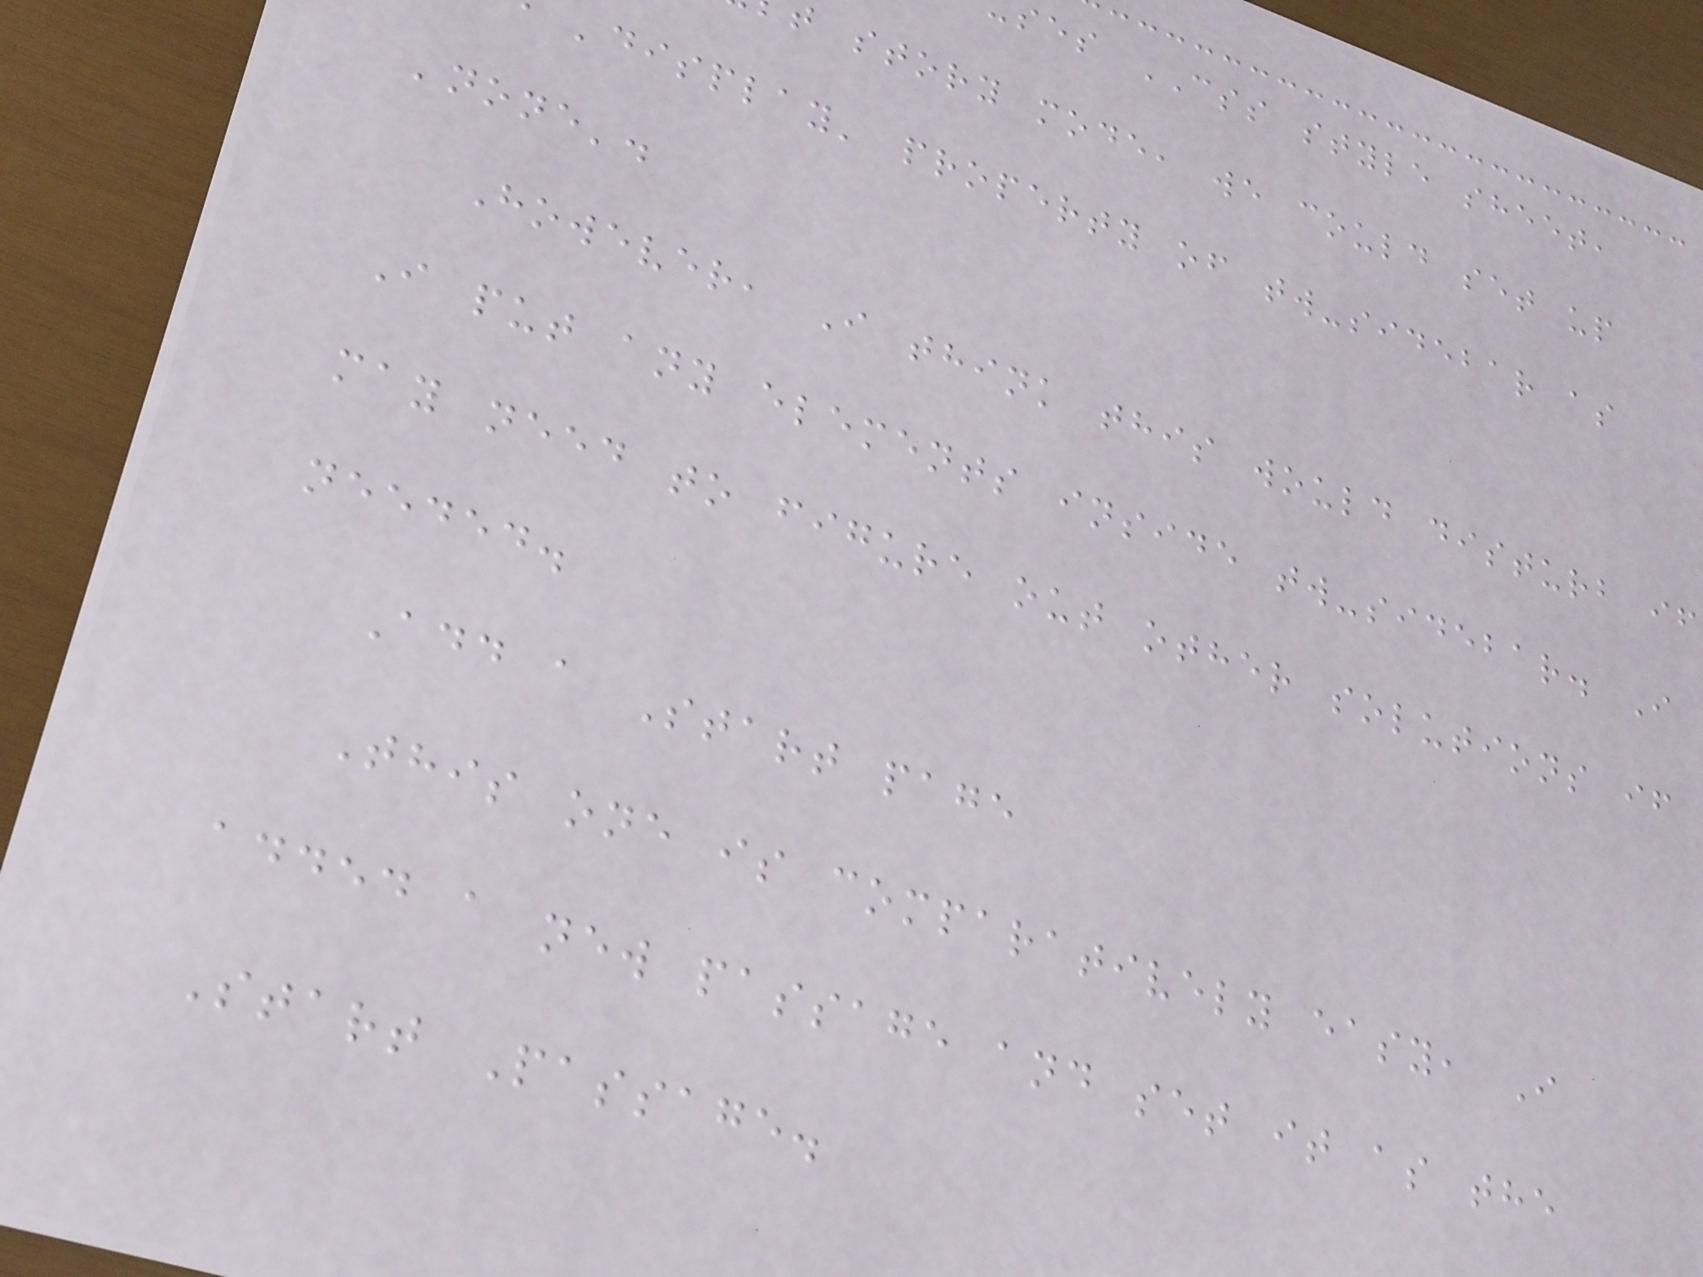ses CSS style sheet,
story mode, we could set up
'display' property of tw-sidebar as
'none'.
However, I think this would disturb if
I put any elements inside tw-sidebar. I
may need to figure out other solutions if
needed.
Add a Start page
This one is comparatively easy, I
added a new passage and set it as the
Start Passage.
